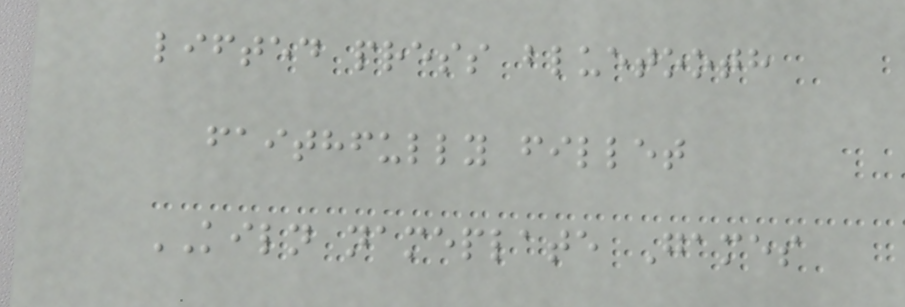lifted press bluetooth
faithfully fillet
KILN nameplate Games
